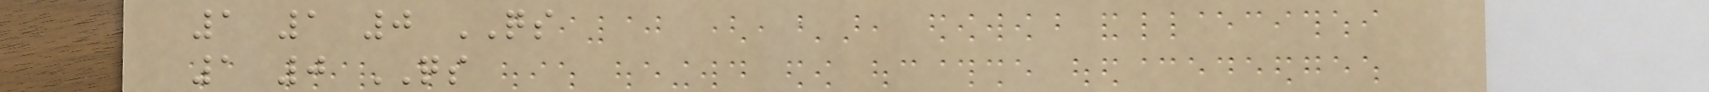1 1 0 QS
1 0 QS
